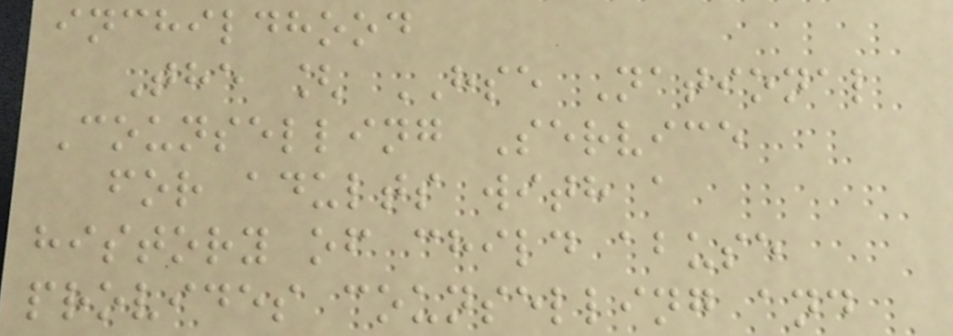inchildhood
The [ HSE National
Counselling Service
for adults with a
history of child abuse
provides counselling and
